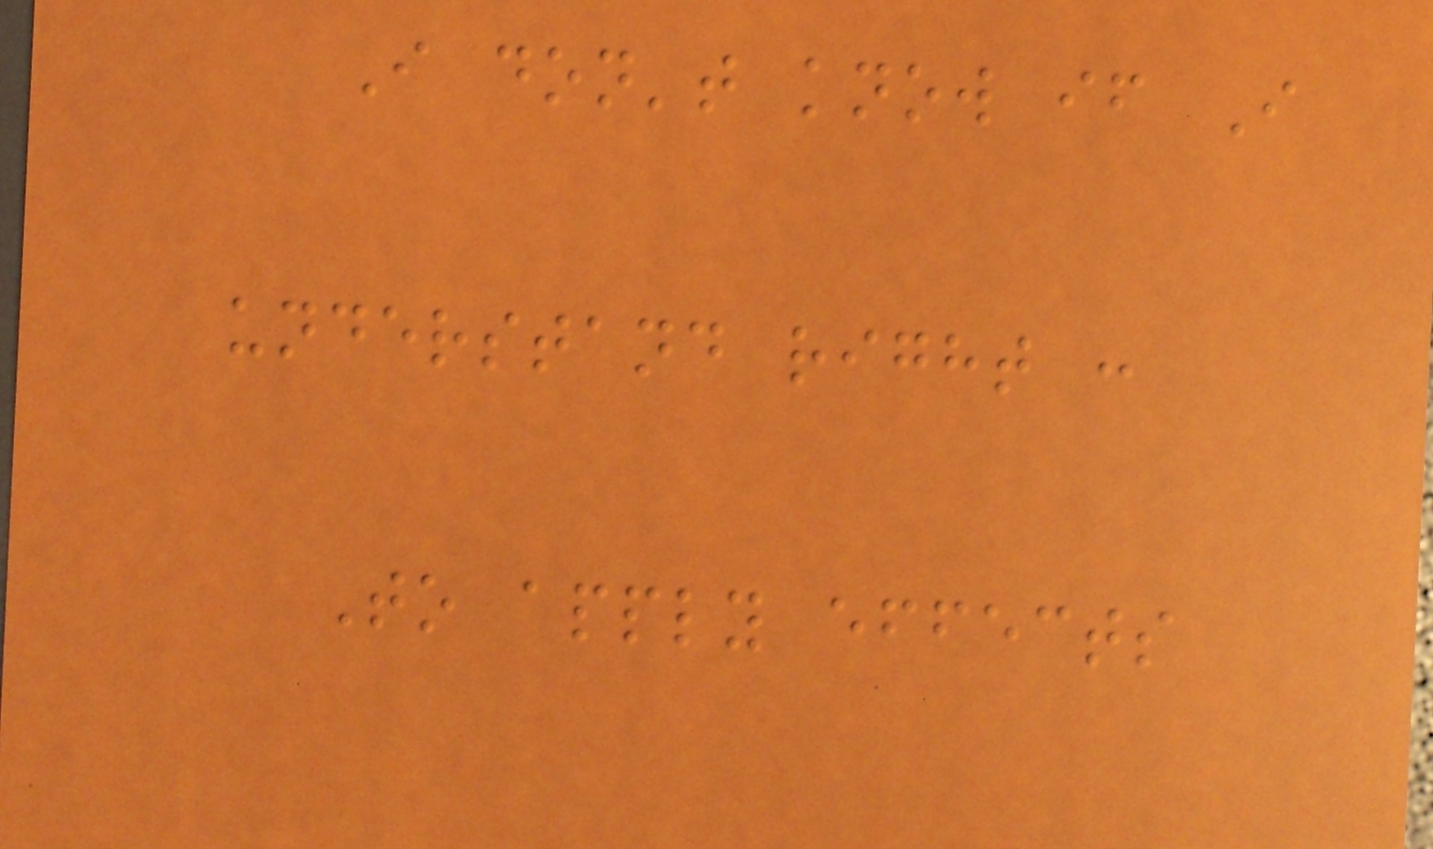I don't know if I
understand right :
To apply effects
